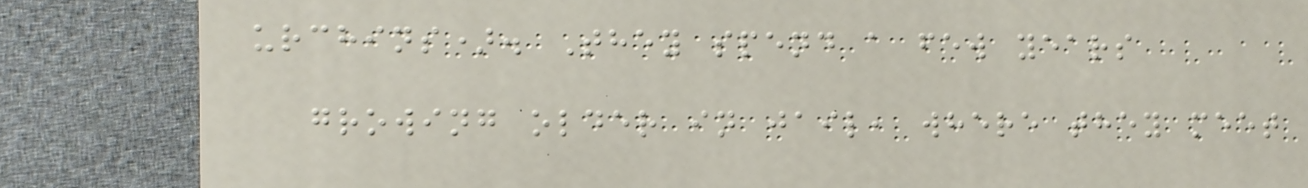urchins). They spend a few years
growing older in jail, where they meet
